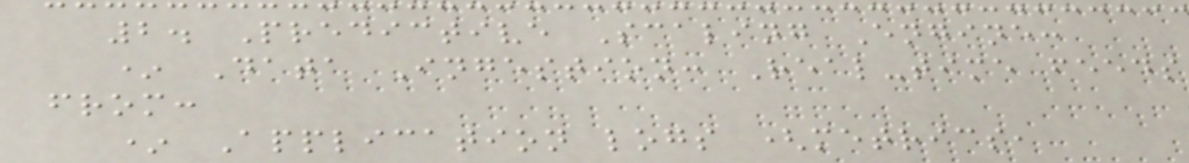2. Predictive Scaling Engine:
* Data Ingestion: Real-time feeds
from:
* Application logs (metrics,
